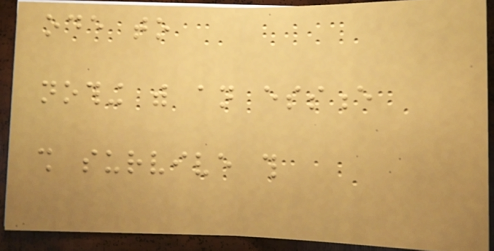ode to
nothing with an essence
shall survive this
